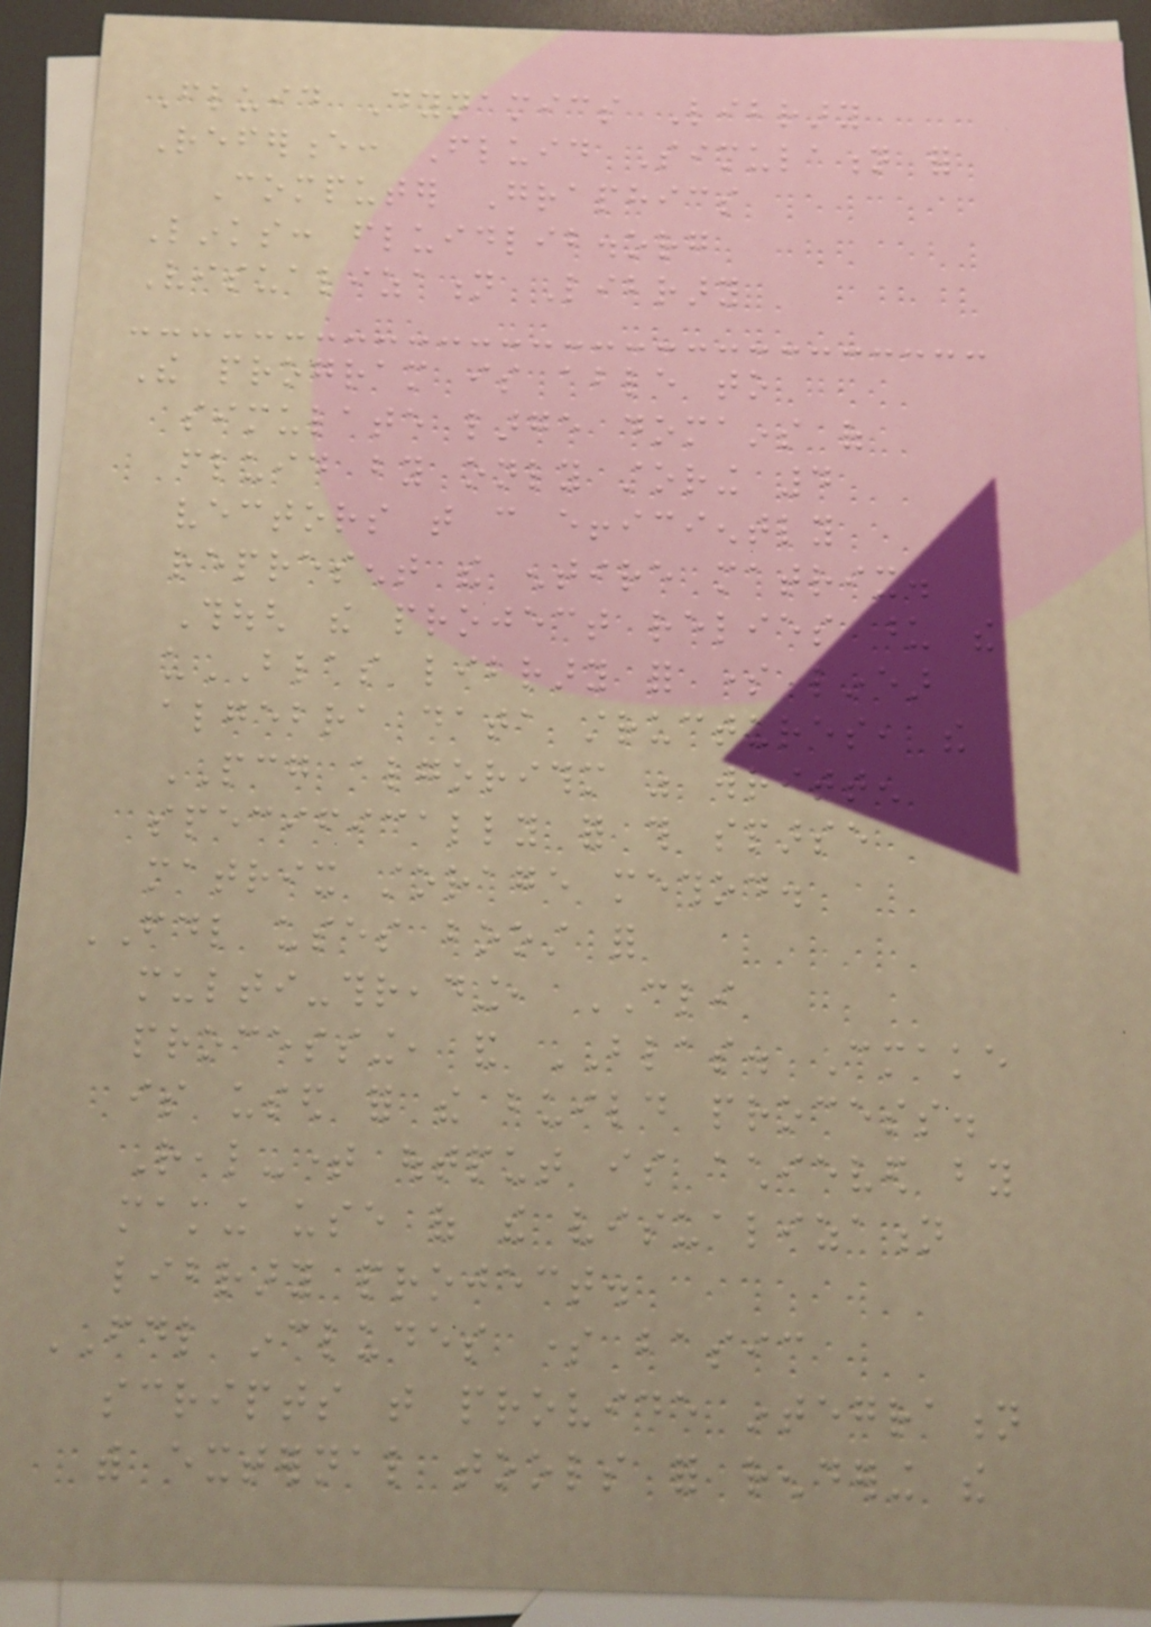Fluid Dynamics Library
Reference: Fluid Simulation for
Computer Graphics
Links: fluidlib.org
Visualization Library
The program is able to
simulate large domains of
fluid by only storing 4
vectors that can efficiently
represent the entire matrix.
Though the project relies upon the
uBLAS library for some linear
algebra data structures, the
PCG algorithm was written
specifically for this sparse
matrix storage method.
FDL uses boost for
multi-threading, CLI
processing, and BLAS. Cmake
is used for the build process.
Real-time output is achieved by
making use of the visualization
library project.
FDL includes some basic
scripts that provide integration
with external tools for rendering the
